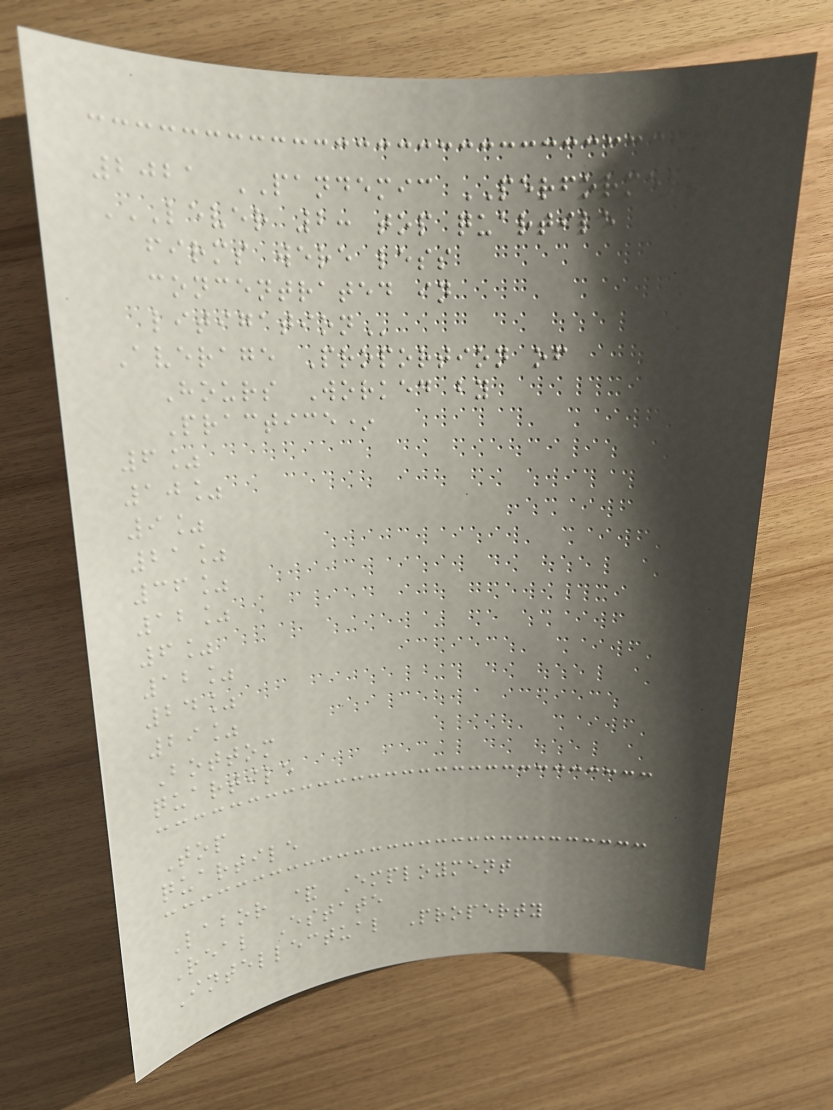2021 PANDEMIC PERFORMERS
LEVER 2: TOP QUARTILE
FIRMS WERE LESS
CONCENTRATED IN
LITIGATION
Average Proportion of
Hours Worked by
Practice*
6%
10%
9%
21%
36%
12%
6%
12%
24%
29%
Bottom
quartile
Top
quartile
Labor & Employment
Real Estate
Intellectual Property
